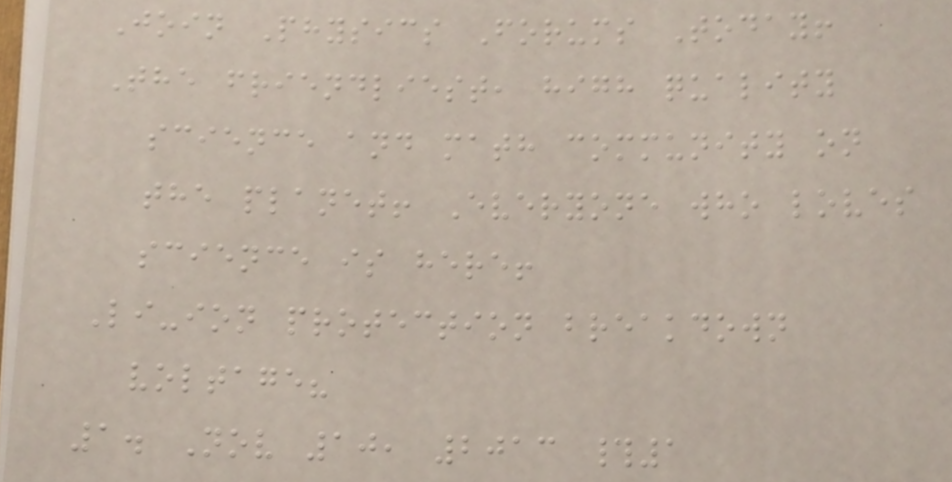Join Physics Forums Today!
The friendliest, high quality
science and math community on
the planet! Everyone who loves
science is here!
Li-ion protection breakdown
voltage?
1. Nov 10, 2013 #1
